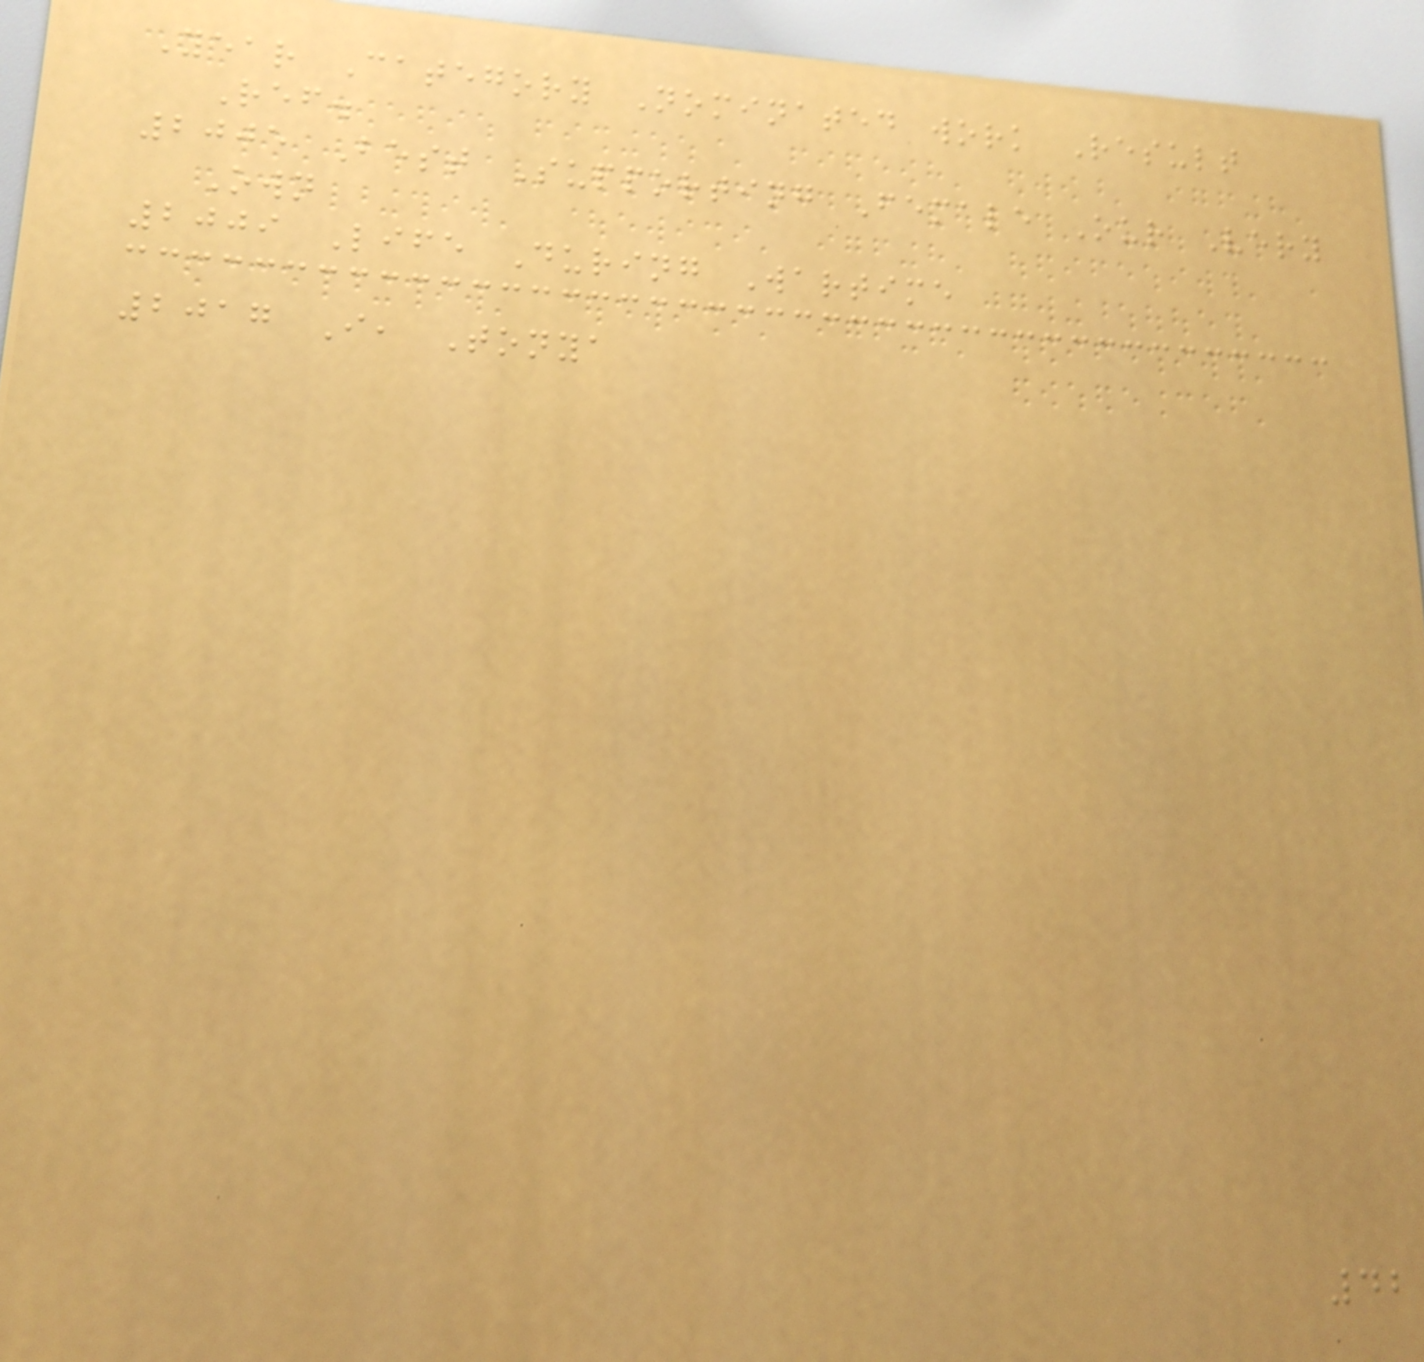Year Category Nominated work Result
Ref.
2005 Best Supporting Female Our Very
Own
2009 Life During Wartime
2017 I, Tonya
42
